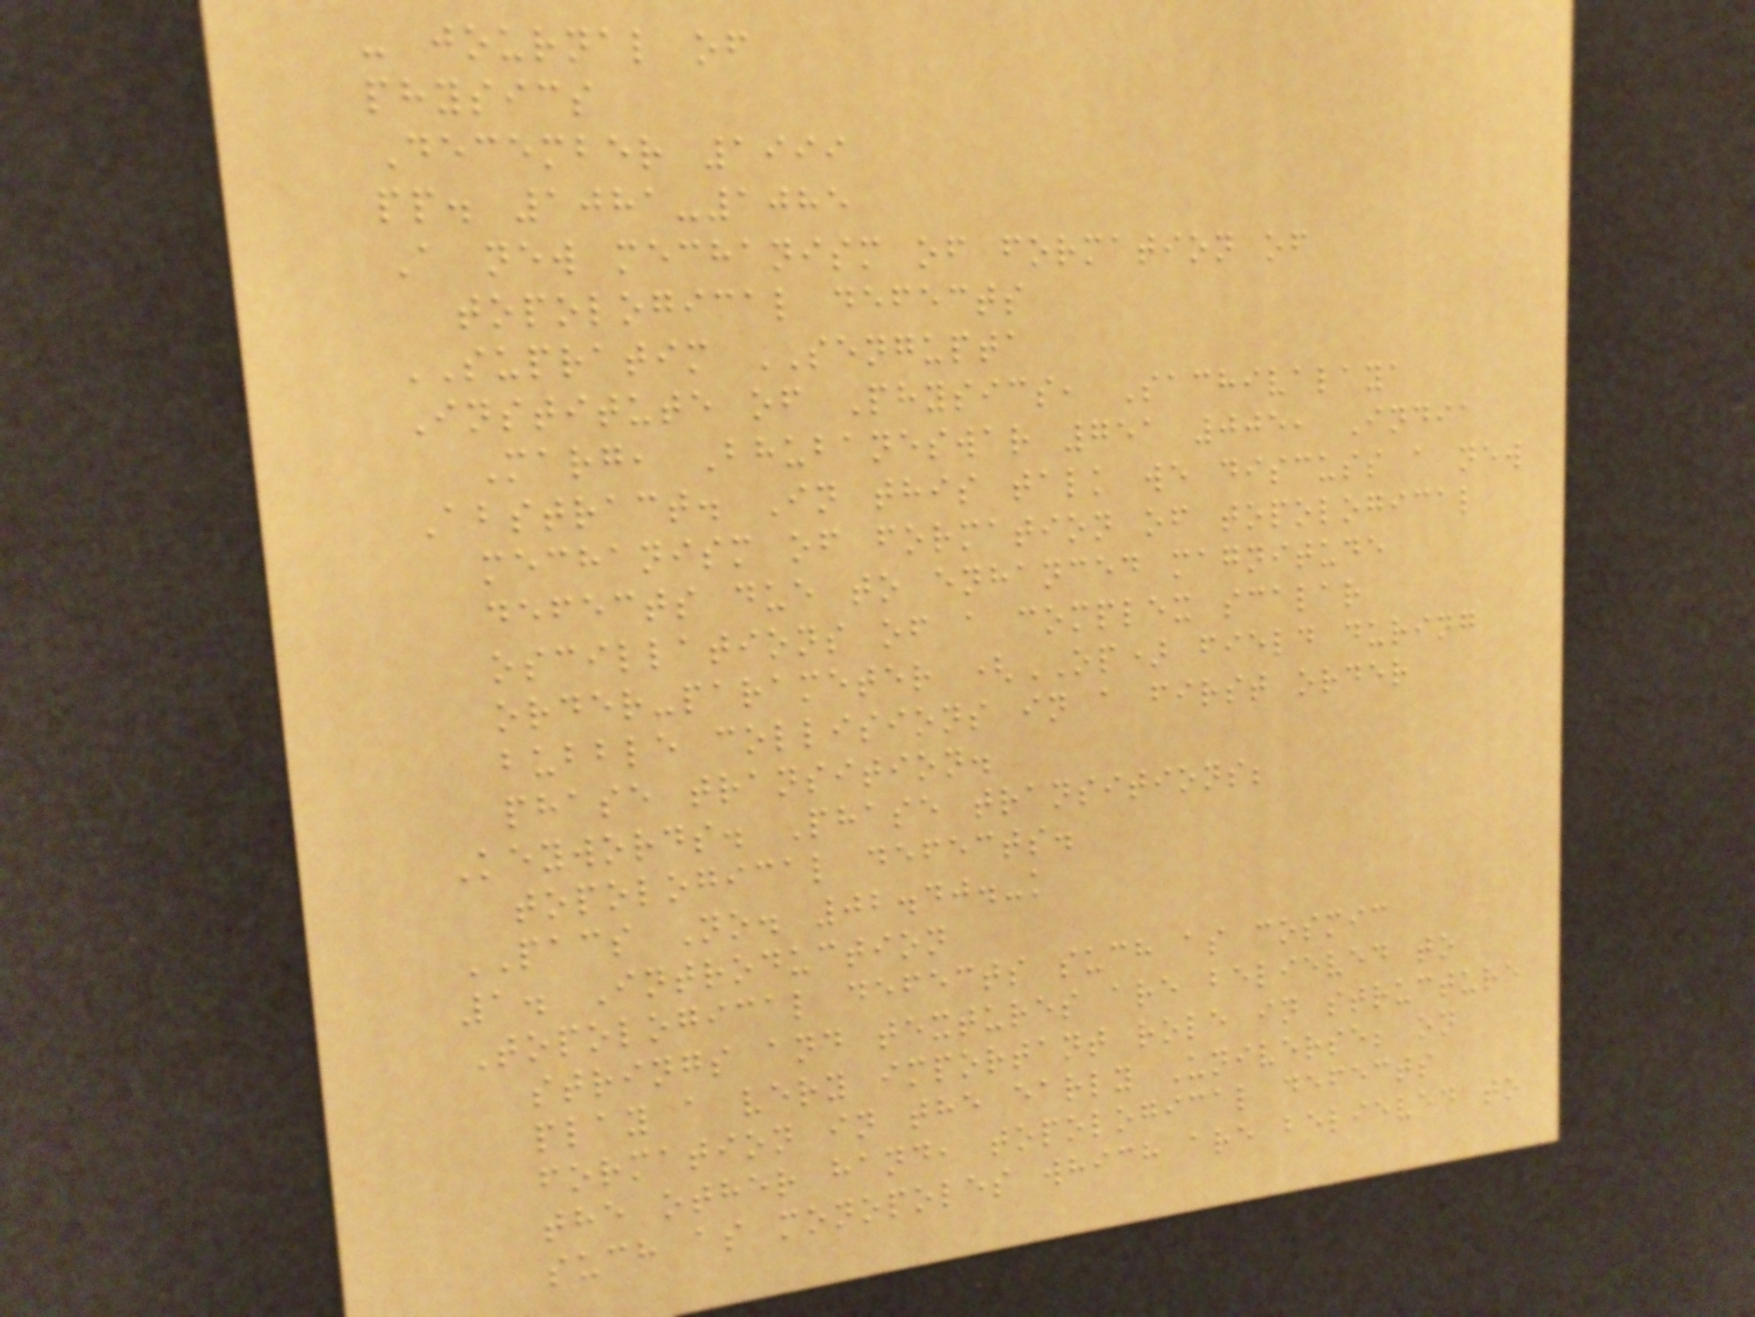- journal of
physics
December 1999
pp. 1081-1085
A new mechanism of formation of
topological defects
SUPRATIM SENGUPTA
Institute of Physics, Sachivalaya
Marg, Bhubaneswar 751 005, India
Abstract. In this talk we discuss a new
mechanism of formation of topological
defects due to enhanced magnitude
oscillations of a complex scalar
order-parameter (OP) field during
bubble collisions in a first order
phase transition.
Keywords. Phase transitions;
topological defects.
PACS No. 02.40.-k
1. Introduction
Topological defects such as cosmic
strings and textures are believed to
play a very important role in structure
formation in the early Universe; on
the other hand, topological defects
such as monopoles which are believed to
